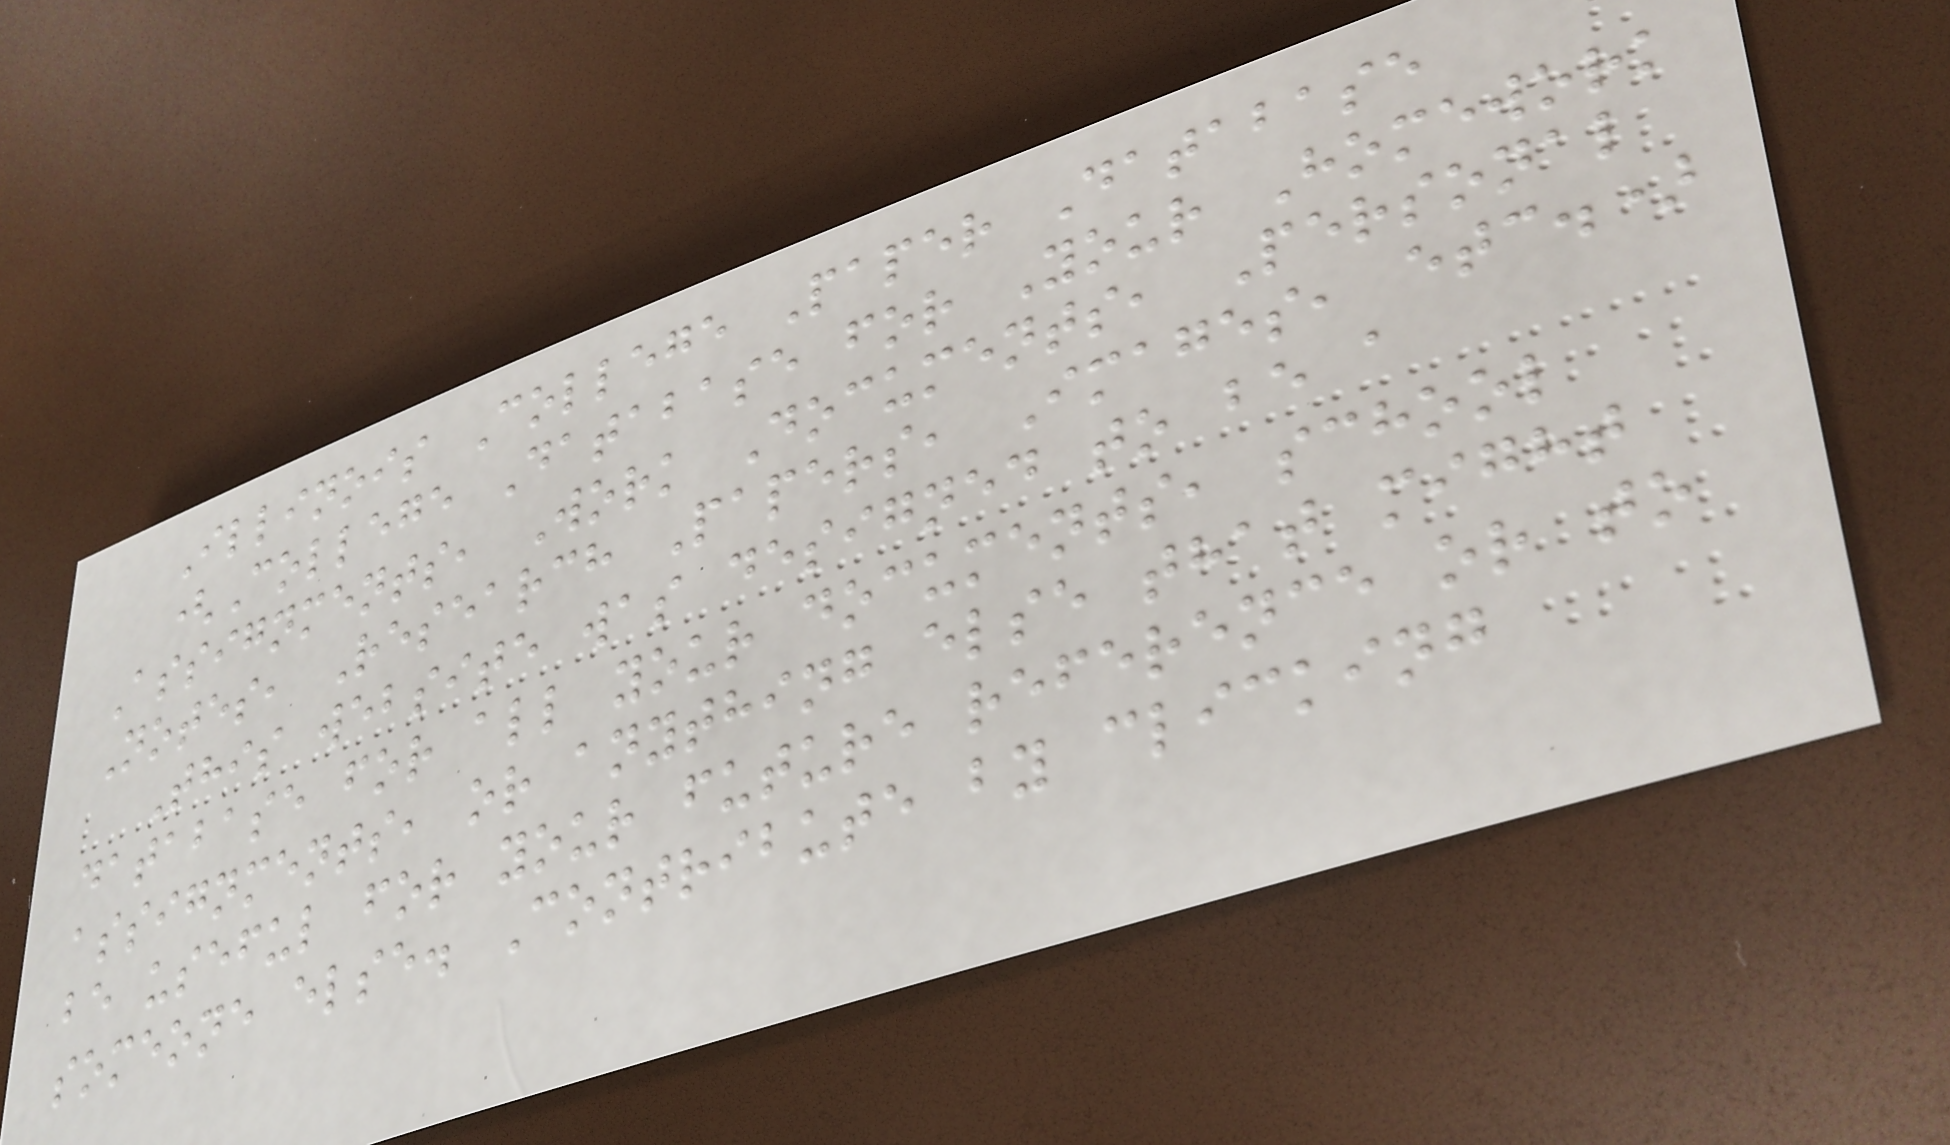Illinois College Paper Database
(College Database for Your Homework
Assignments, Work Documents, Personal
Notes, Research Papers, Images, etc.)
This website was designed to be a
database for all your documents, school
assignments, or anything else that might
be useful for your future reference or to
someone else. Contribute by clicking
